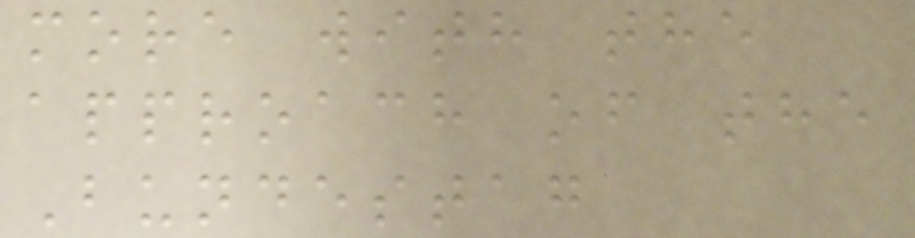more with the
approach of the
Bundestag
